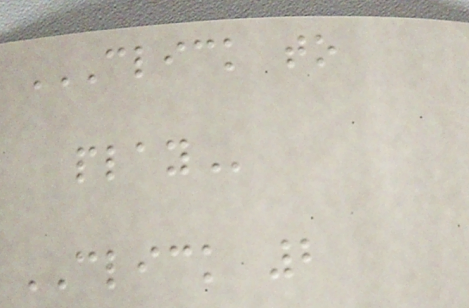CLICK TO
PLAY
CLICK 2
